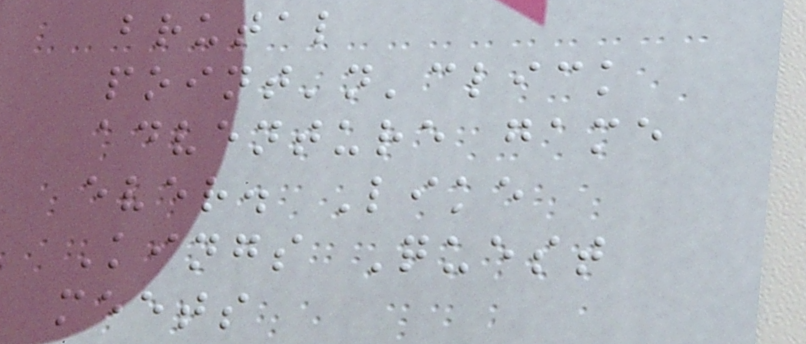brutal
point'n'click
adventure game
ever. Like
Kings Quest
meets
